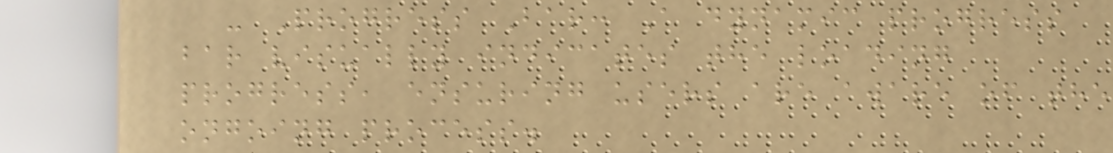- Progress Bar: A dynamic progress
bar visually indicates the loading
progress, ensuring users are aware of the
ongoing process.
